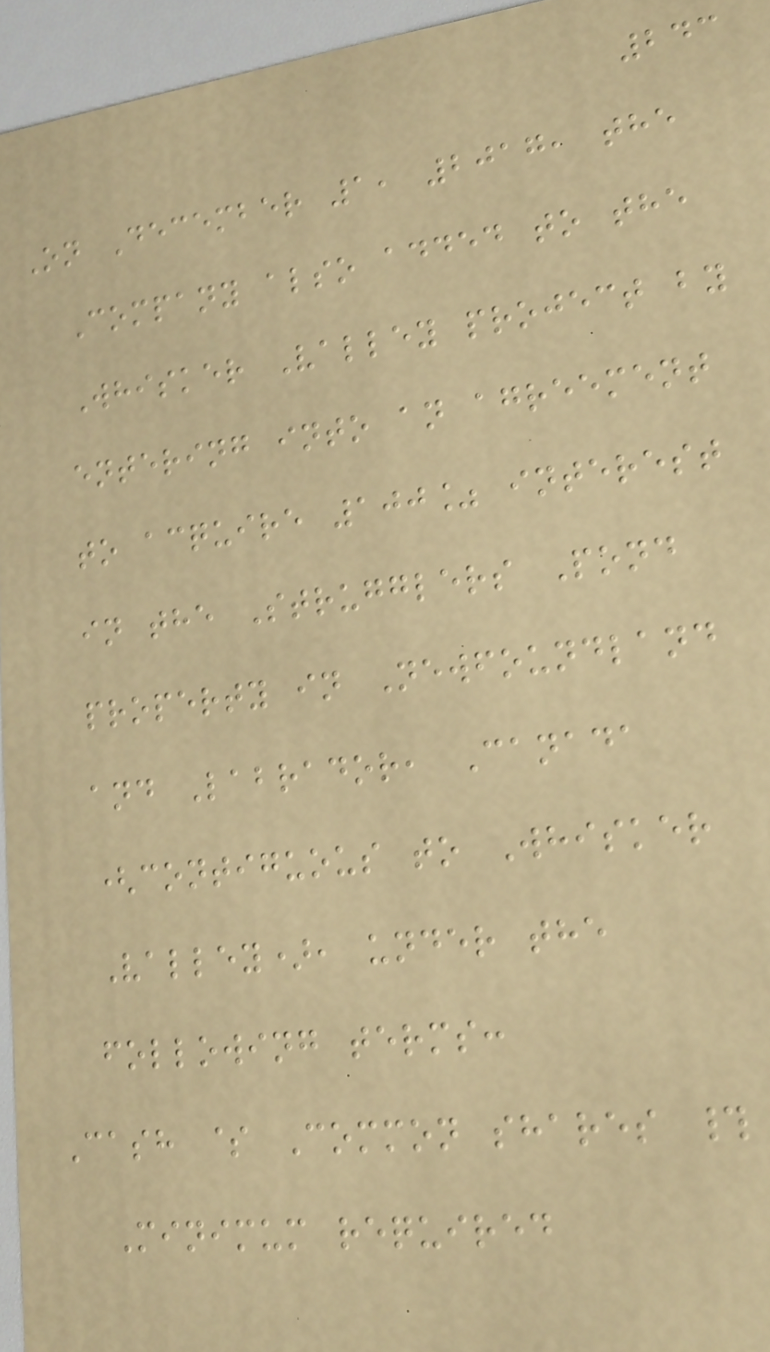243
On December 1, 2017, the
Company also added to the
Whisker Valley project by
entering into an agreement
to acquire 100% interest
in the Strugglers Pond
property in Newfoundland
and Labrador, Canada
(contiguous to Whisker
Valley), under the
following terms:
Cash $ Common shares #
Minimum required
